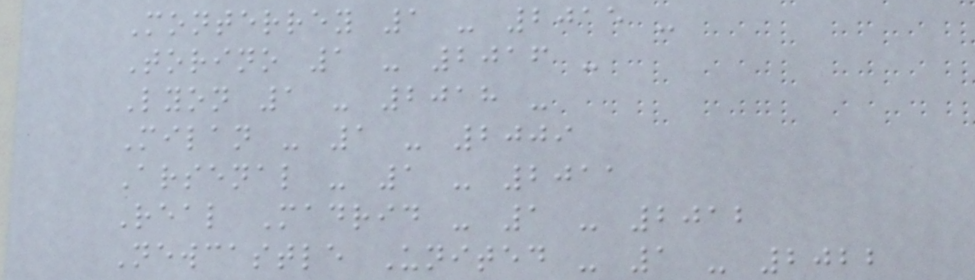Monterrey 1 - 2015 -
Torino 1 - 2016 -
Lyon 1 - 2018 -
Milan - 1 - 2009
Arsenal - 1 - 2011
Real Madrid - 1 - 2012
Newcastle United - 1 - 2022
